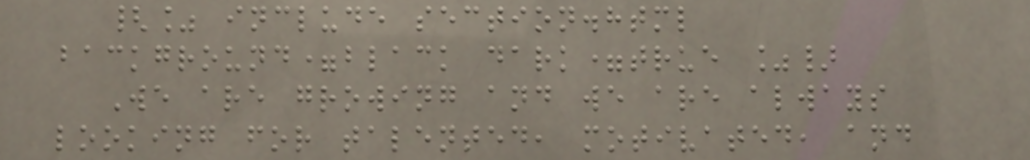{% include section.html
background=black dark=true %}
We are growing and we are always
looking for talented, motivated, and
